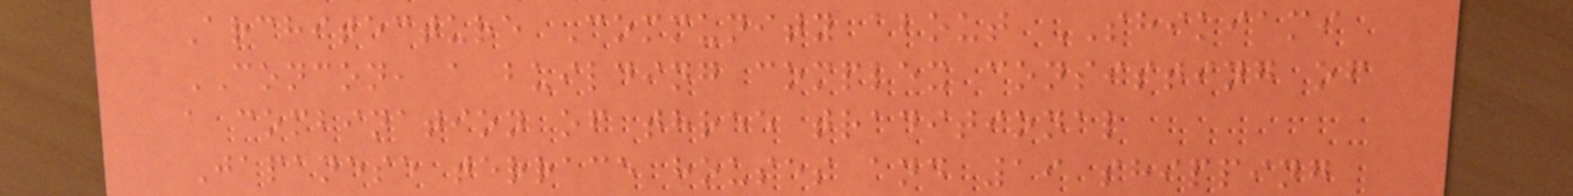Architecture Community about SHIKIAMI
CONCON, a building complex consisting of
a combination of three traditional
Japanese terrace houses and 19 shipping
